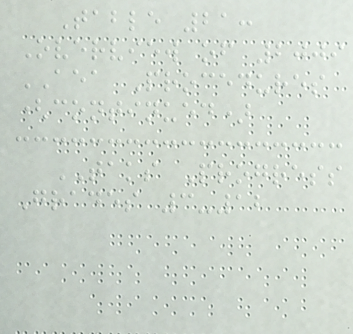Table 21:
Overview of 2009
AEA Procedures
(continued)
TAKS Progress
Grades 3-12
